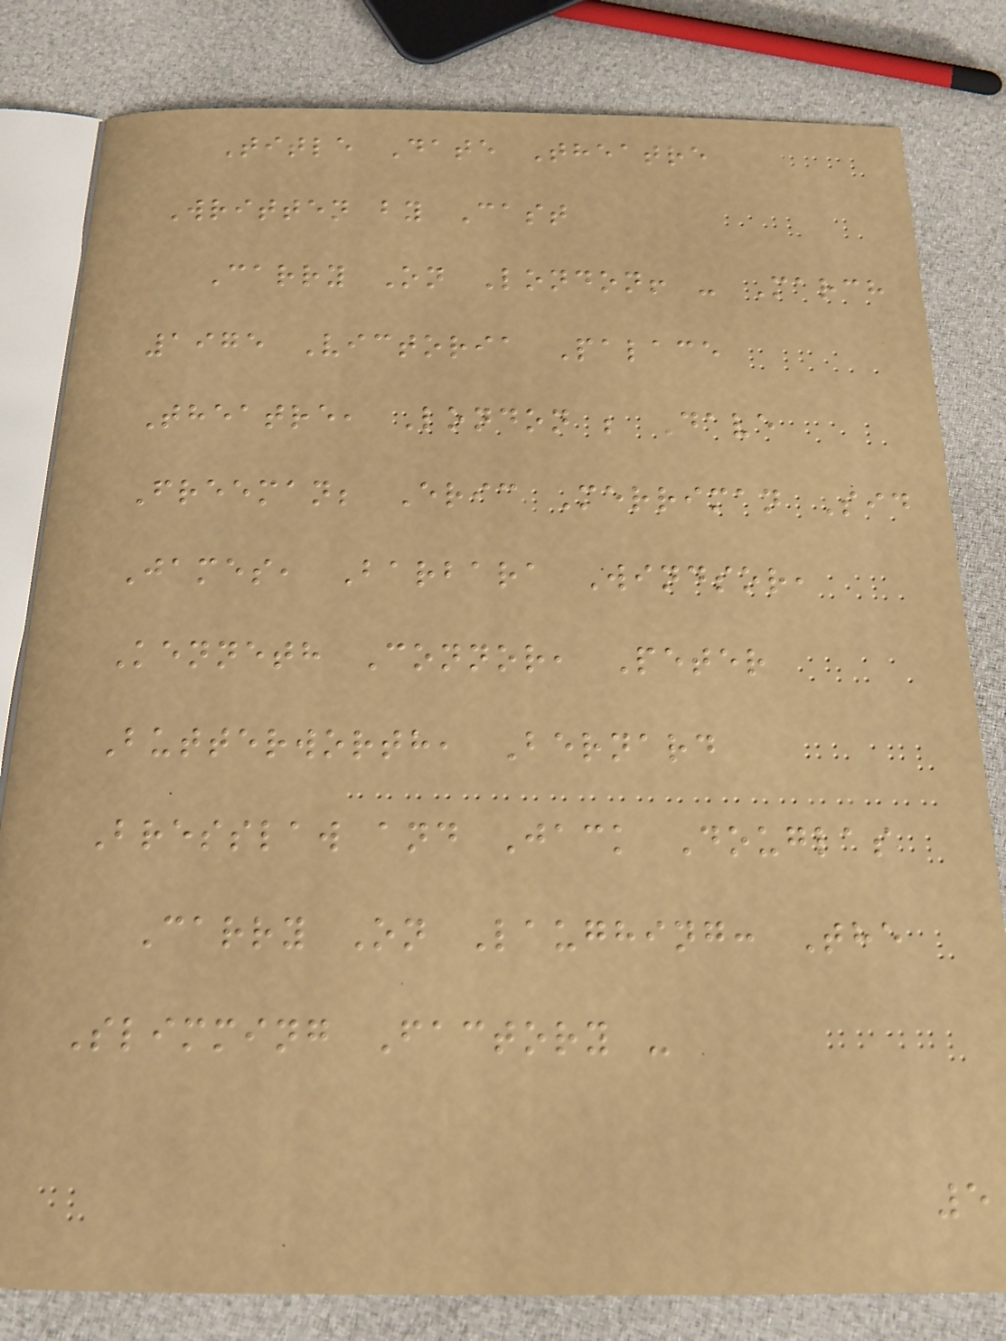Title Date Theatre
Written by Cast
Carry On London! - March
1975 Victoria Palace
Theatre, London ; Dave
Freeman; Eric Merriman Sid
James, Barbara Windsor,
Kenneth Connor, Peter
Butterworth, Bernard
Bresslaw and Jack Douglas
Carry On Laughing: The
Slimming Factory -
5
